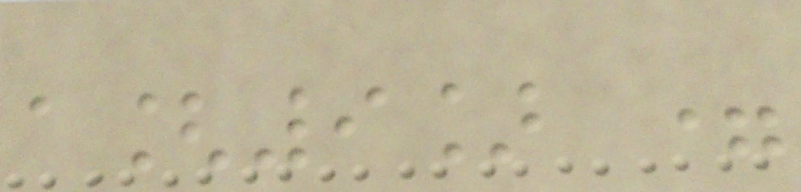a[9] =
